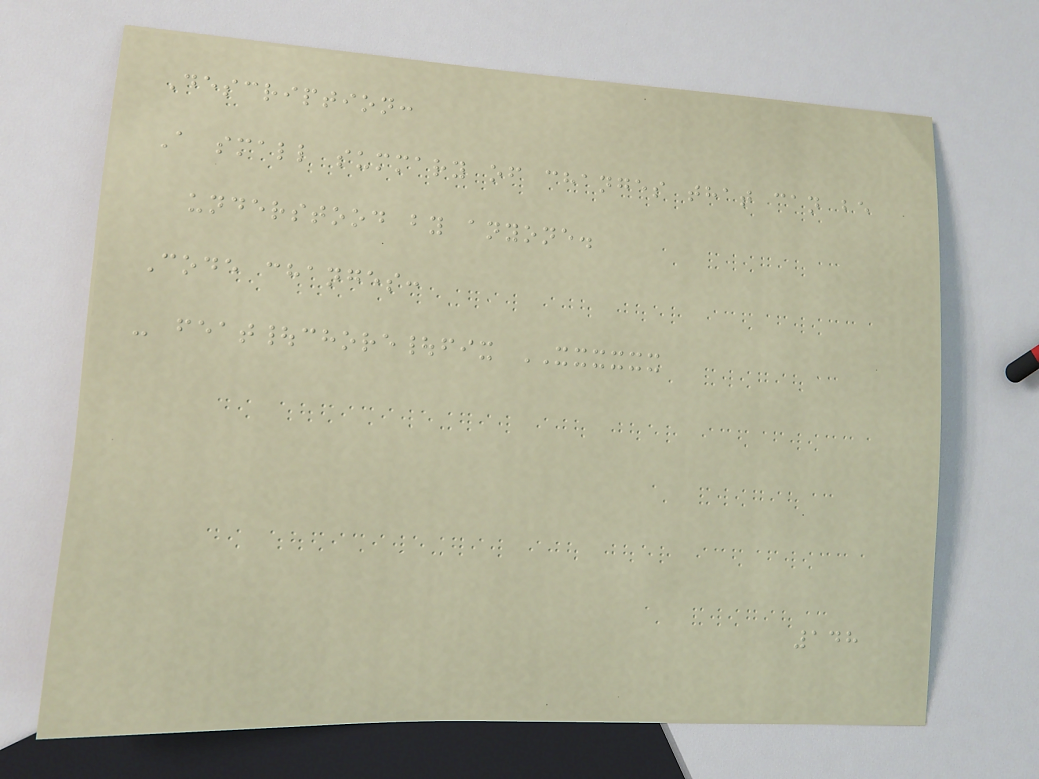Description:
A small summary of changes that can be
understood by anyone.
Code changes:
- feat|chore|fix XXXXXX
148
